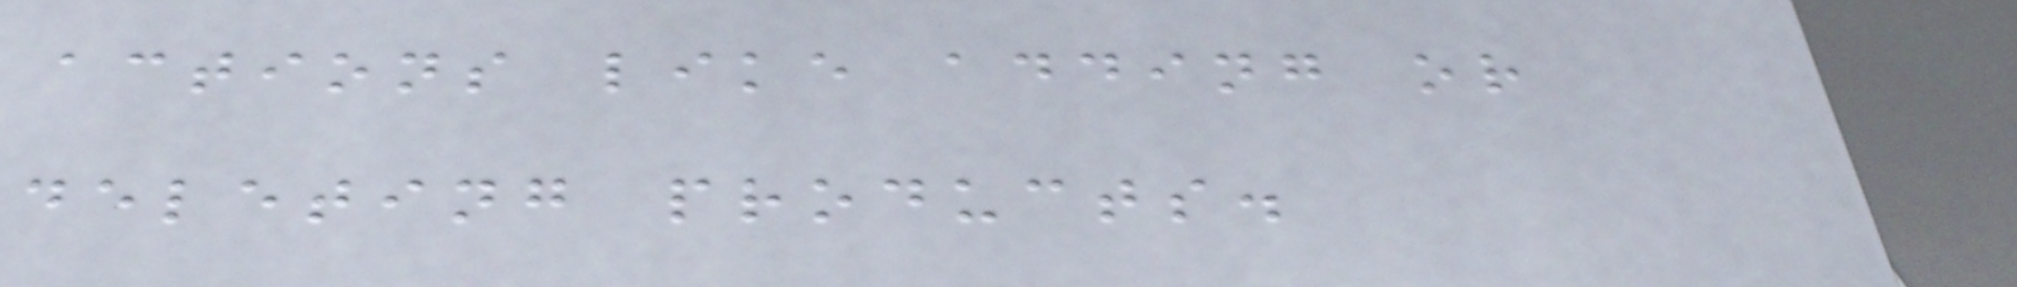actions like adding or
deleting products.
